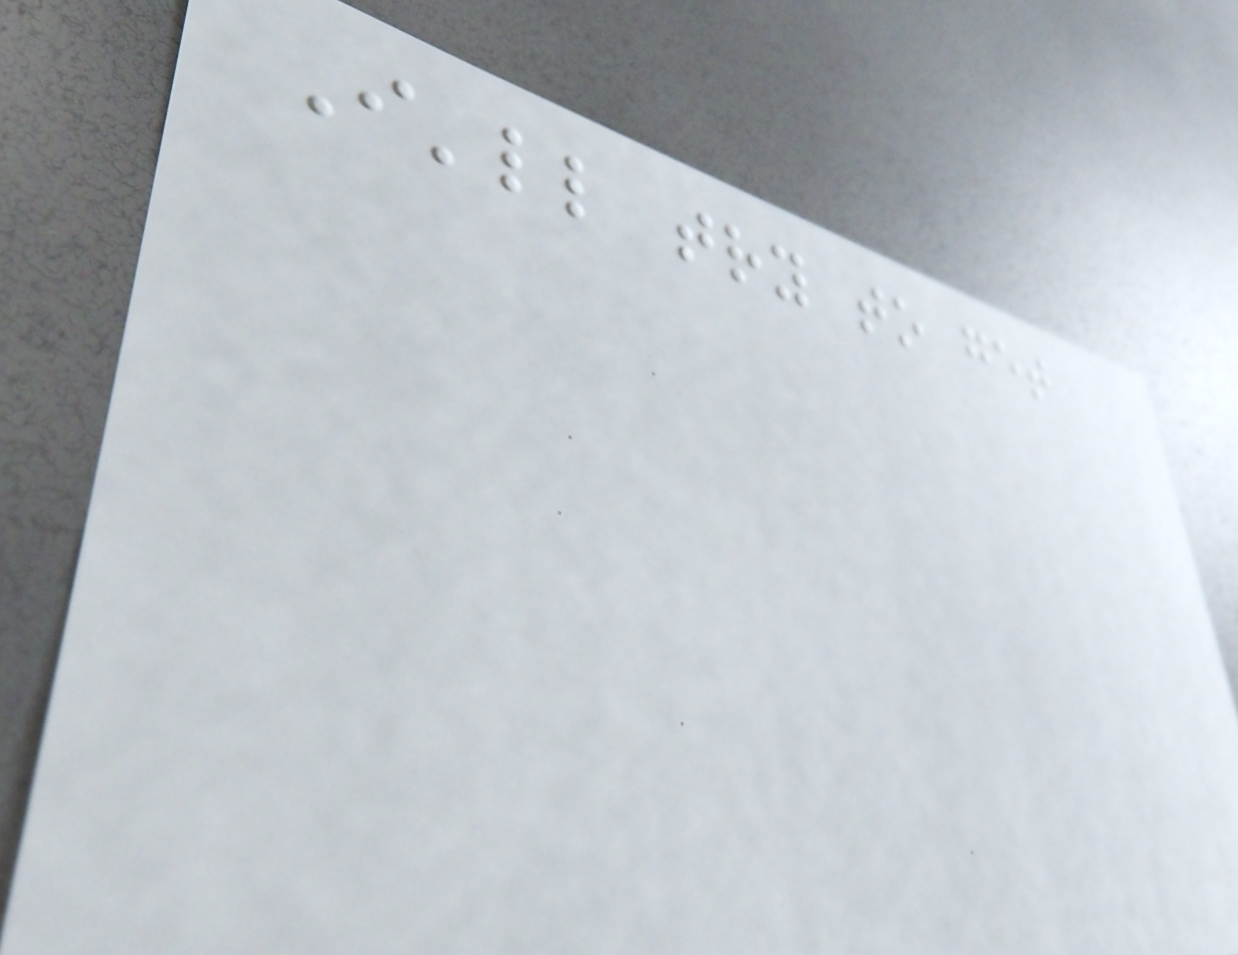I'll try to get
